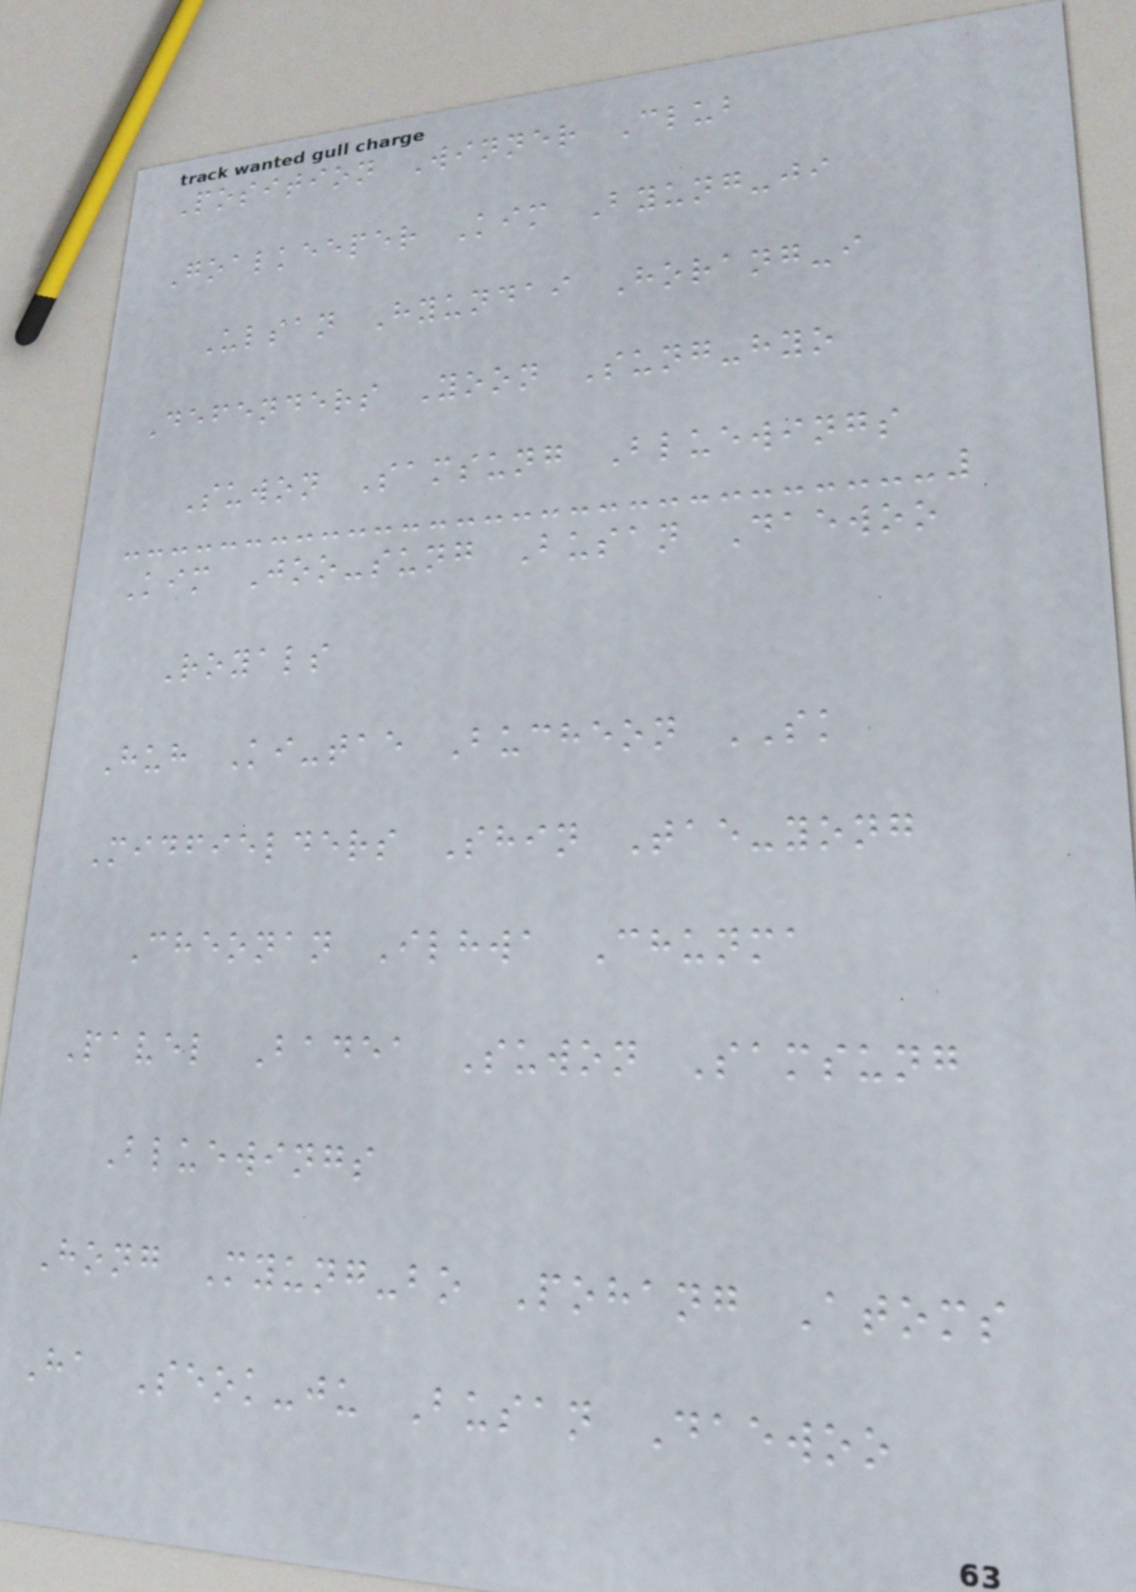Position Winner Club
Goalkeeper Kim Byung-ji
Ulsan Hyundai Horang-i
Defenders Yoon Sung-hyo
Suwon Samsung Bluewings
Kim Joo-sung Busan Daewoo
Royals
Huh Ki-tae Bucheon SK
Midfielders Shin Tae-yong
Cheonan Ilhwa Chunma
Pavel Badea Suwon Samsung
Bluewings
Hong Myung-bo Pohang Atoms
Ha Seok-ju Busan Daewoo
